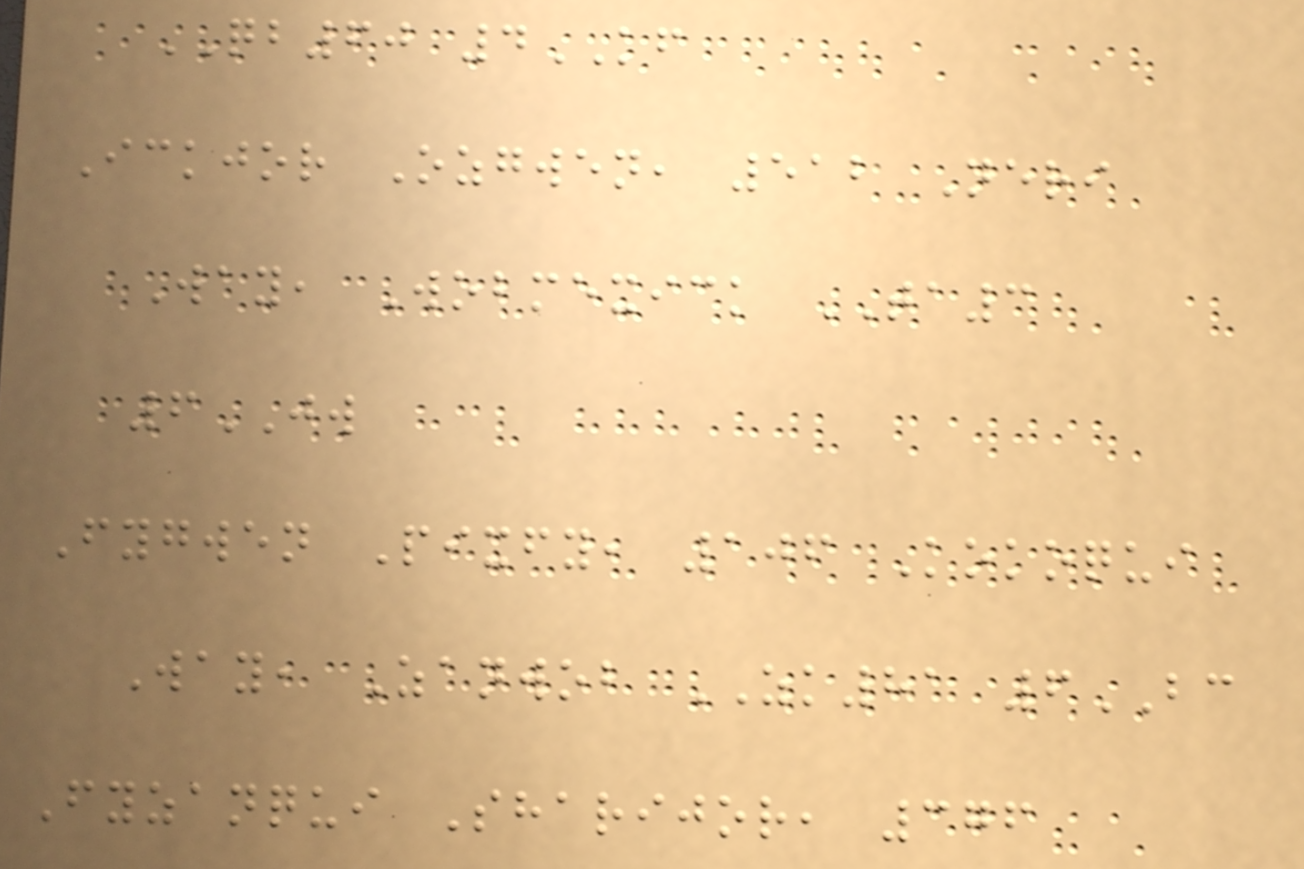QB60 4KF
Ickjor Ozgwen, 512 Neri
Way, Wobmexick TA3
6JW
Fygwen Pixfy, 106 Kokoqui
Way, Zanwob ZK81 6BC
Fyzanqui Sharijor, 376
